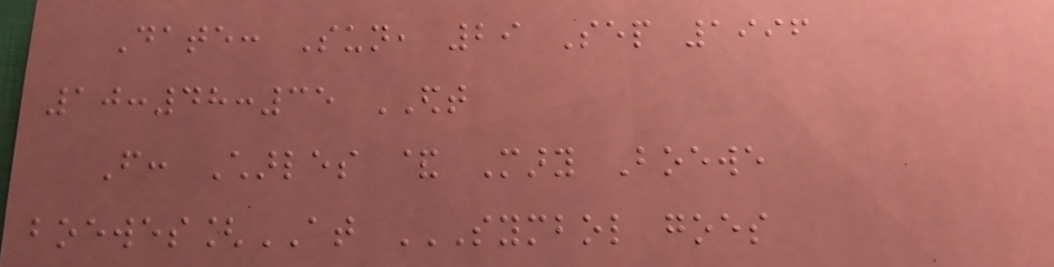Date: Sun, 29 Sep 1996
10:48:35 EDT
From: Charles & Mary Boewe
boewes[AT SYMBOL GOES
